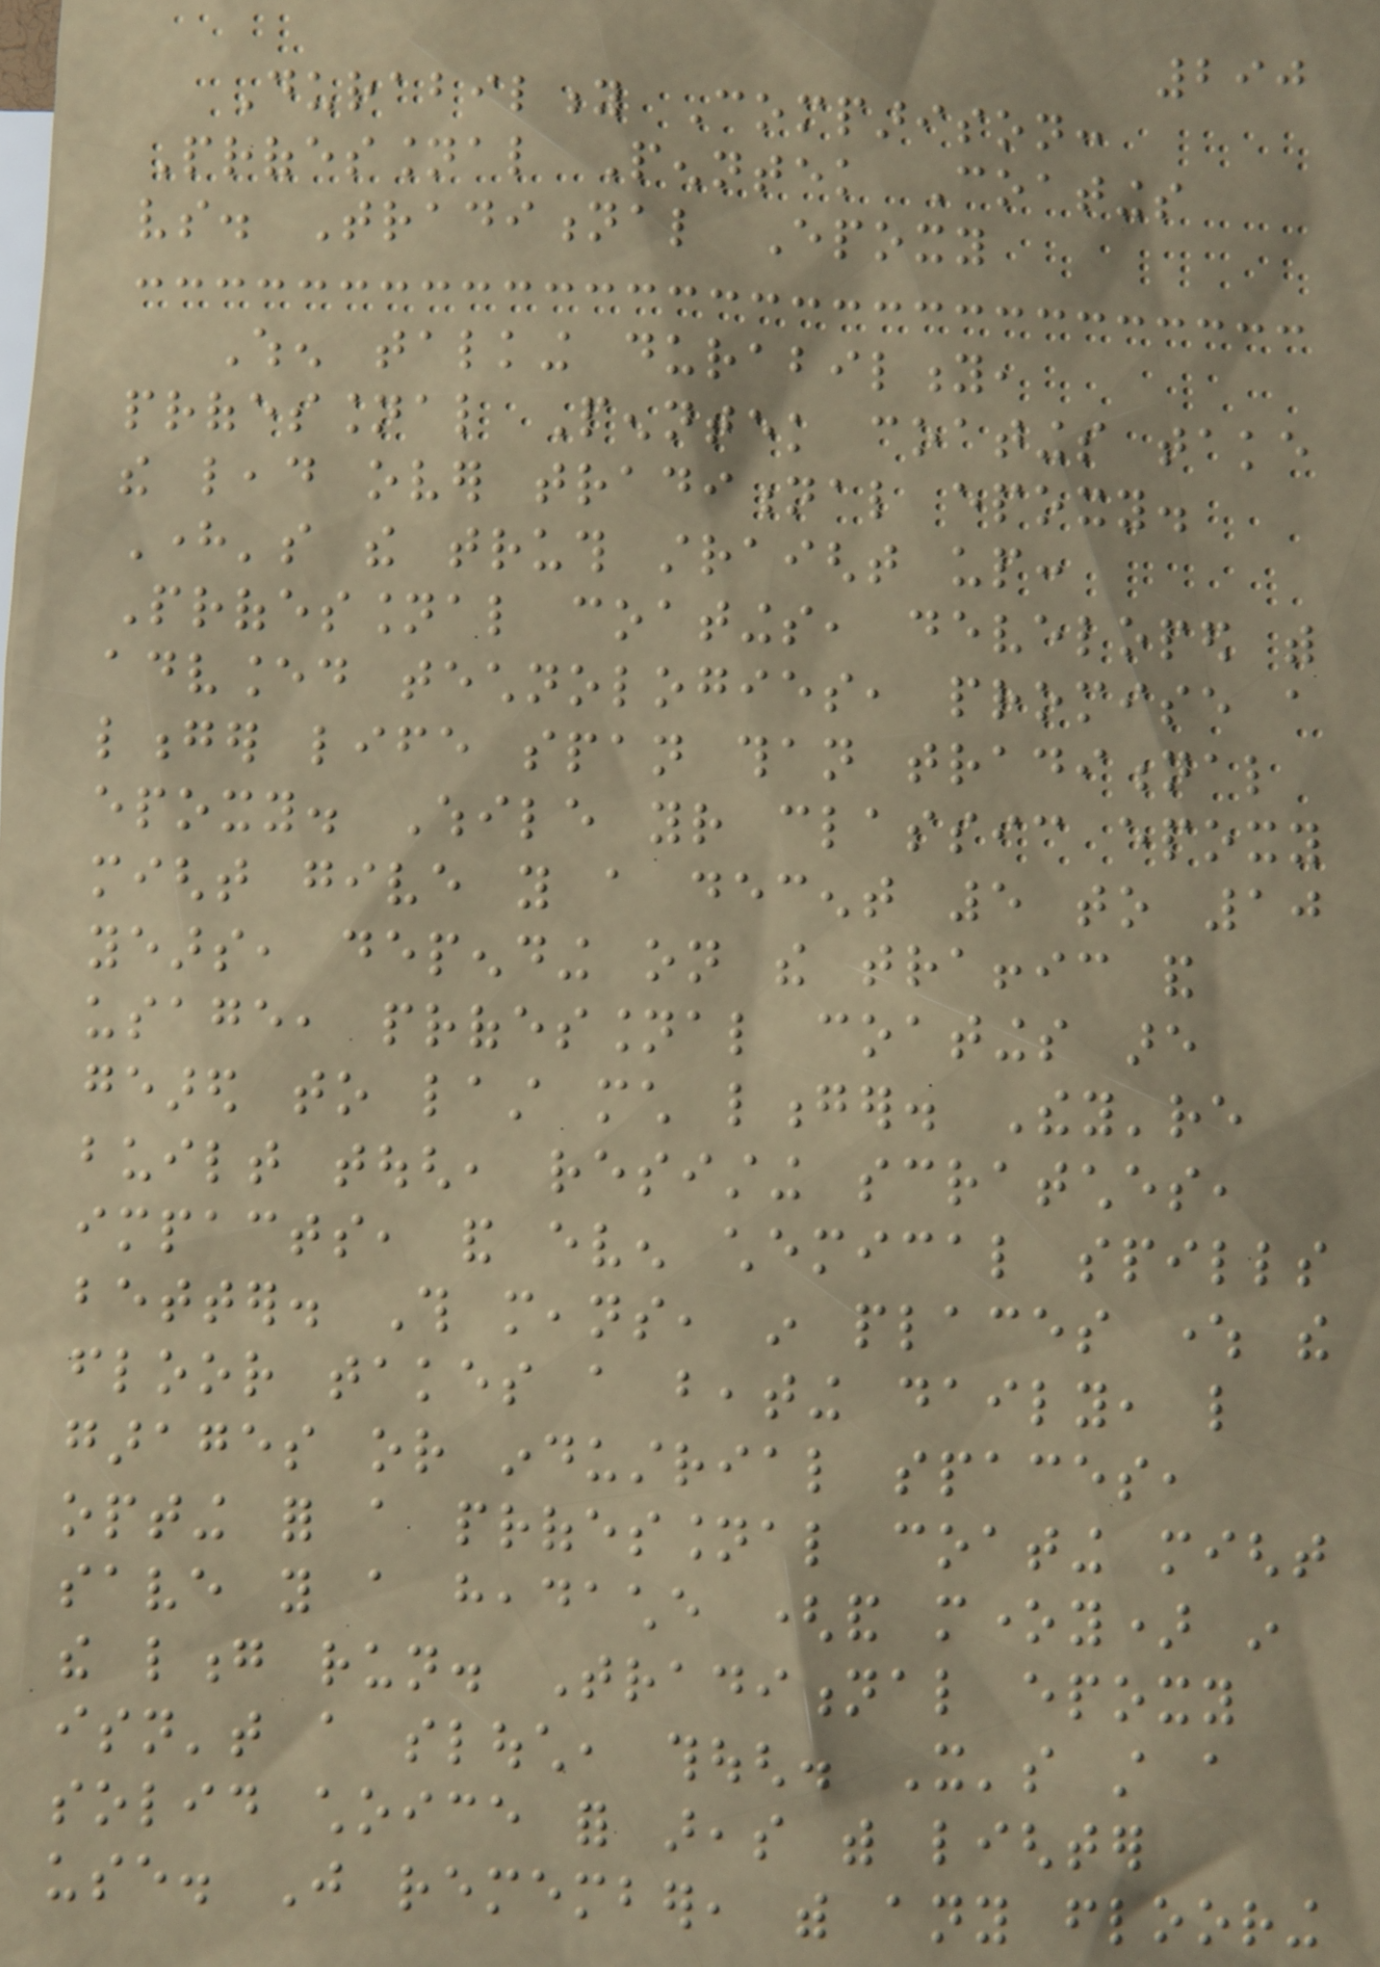290
Durability Comparison:
Professional Penntek Coatings
vs. Traditional Epoxy
When talking durability,
professional Penntek coatings take
the lead over traditional epoxy.
Here's the truth straight up:
Professional coatings, developed with
advanced technologies, promise a
longer life span than traditional
epoxy. While your classic epoxy
might give you a decent 5 to 10
years, depending on the traffic and
usage, professional coatings are
geared to last much longer. They're
built tough, resisting scratches,
impacts, and even chemical spills
better. This means, in places where the
floor takes a beating daily, like
garages or industrial spaces,
opting for a professional coating might
save you a headache (and money) in
the long run. Traditional epoxy
isn't a slouch, though. It's still a
solid choice for areas with lighter
use. Just remember, with any flooring
